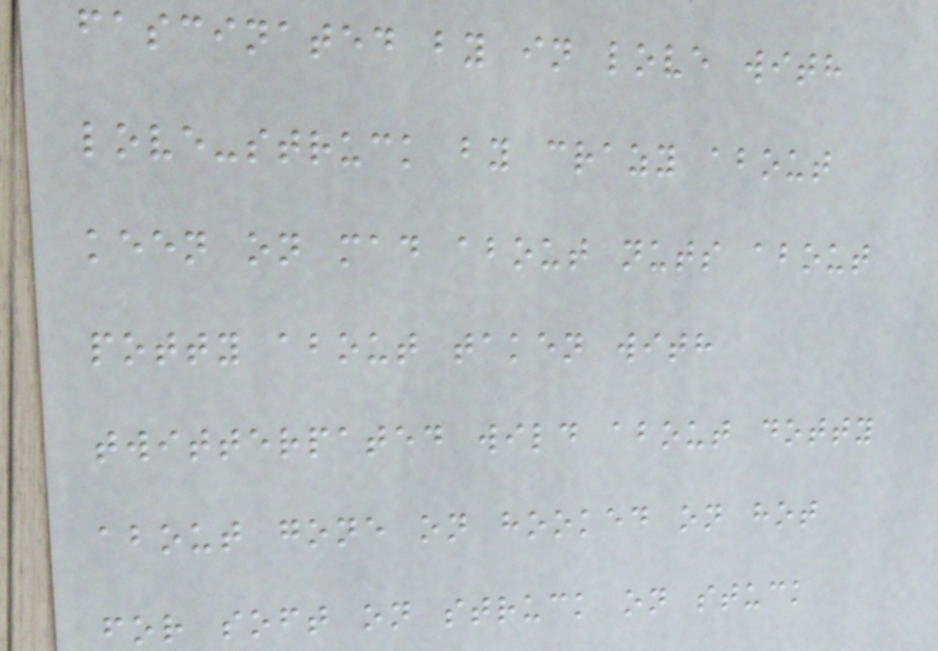fascinated by in love with
love-struck by crazy about
keen on mad about nuts about
potty about taken with
twitterpated wild about dotty
about gone on hooked on hot
for soft on struck on stuck
